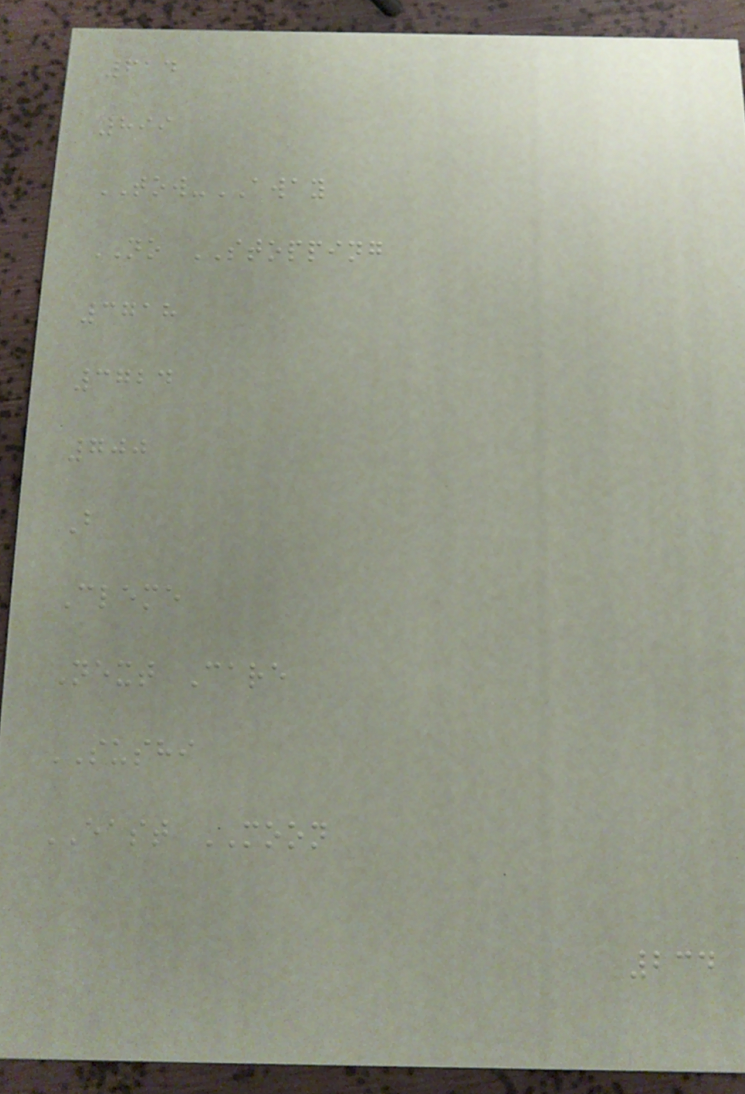614
899
TOW-AWAY
NO STOPPING
3718
3724
700
B
Cleme
Next Care
SUSHI
EAST MOON
234
